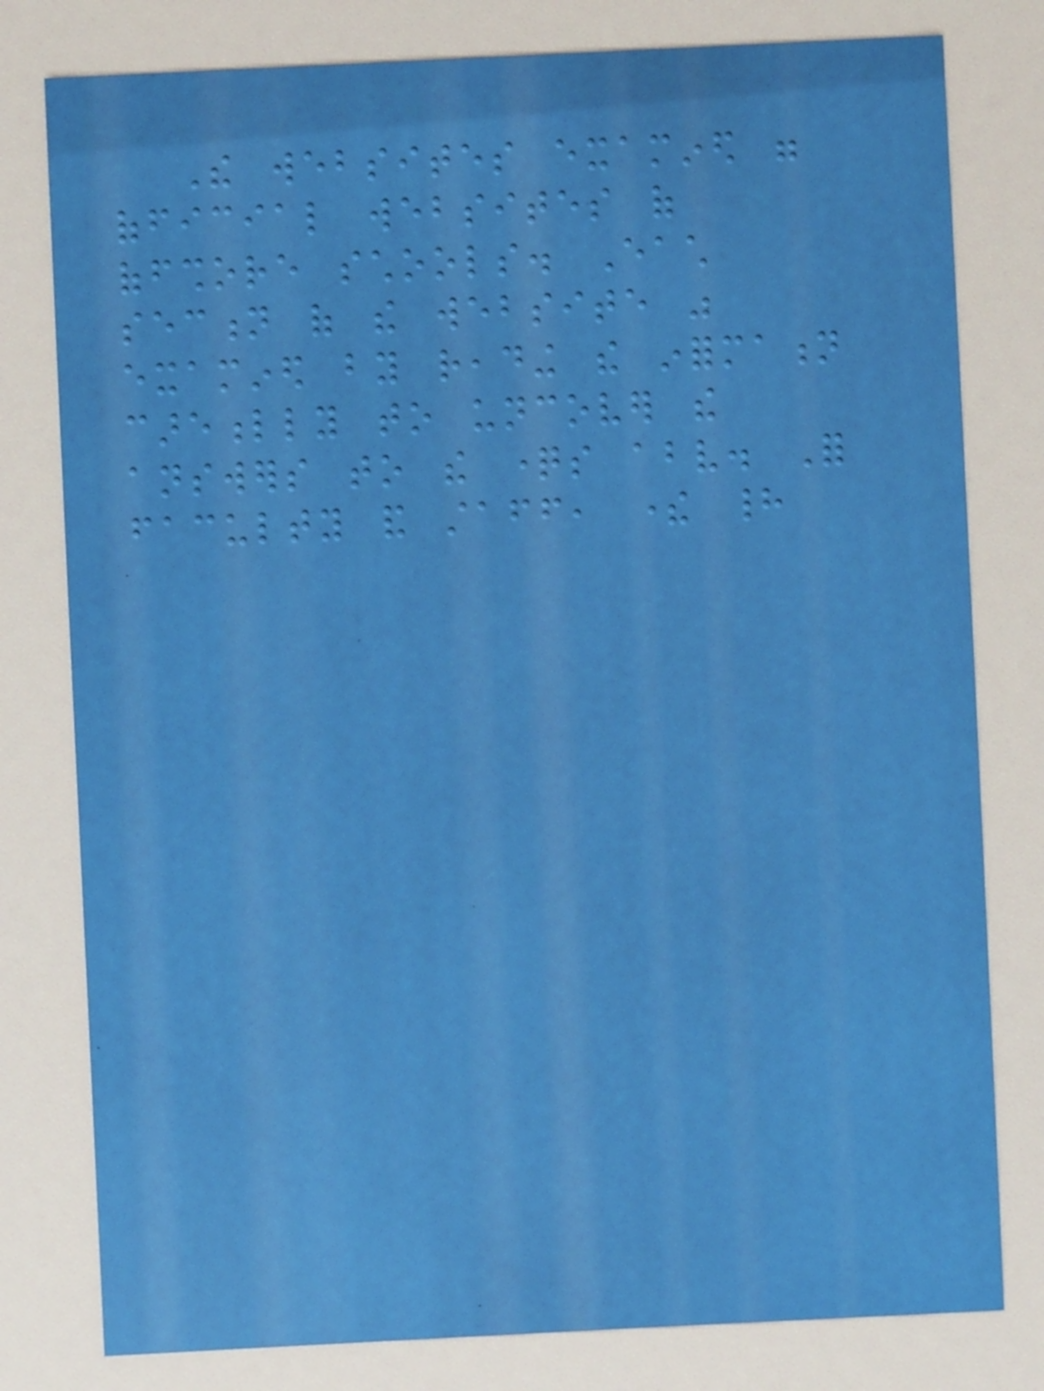The websites examined were
official websites of
offshore schools. Each
section of the website was
examined by reading the information
carefully to uncover the
answers to the questions above. For
faculty and staff, there had
